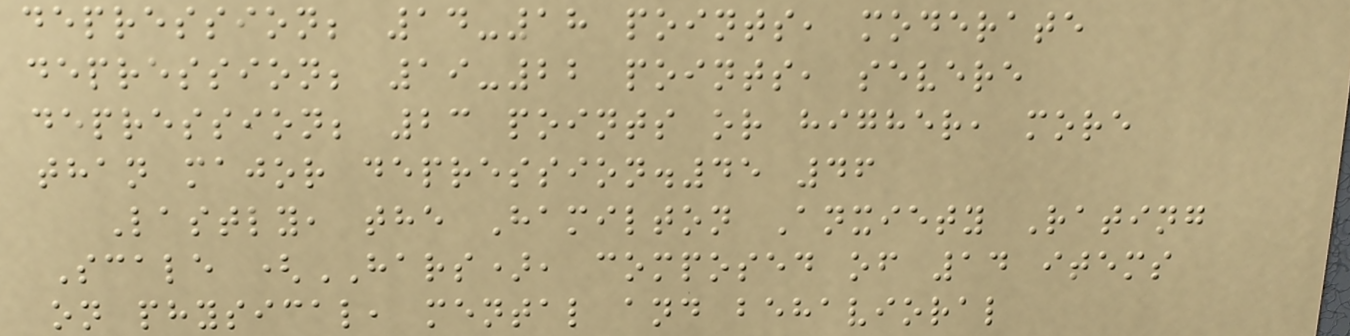depression; 14-18 points, moderate
depression; 19-22 points, severe
depression; 23 points or higher, more
than major depression.45 46
Lastly, the Hamilton Anxiety Rating
Scale (HARS), composed of 14 items
on physical, mental and behavioral
